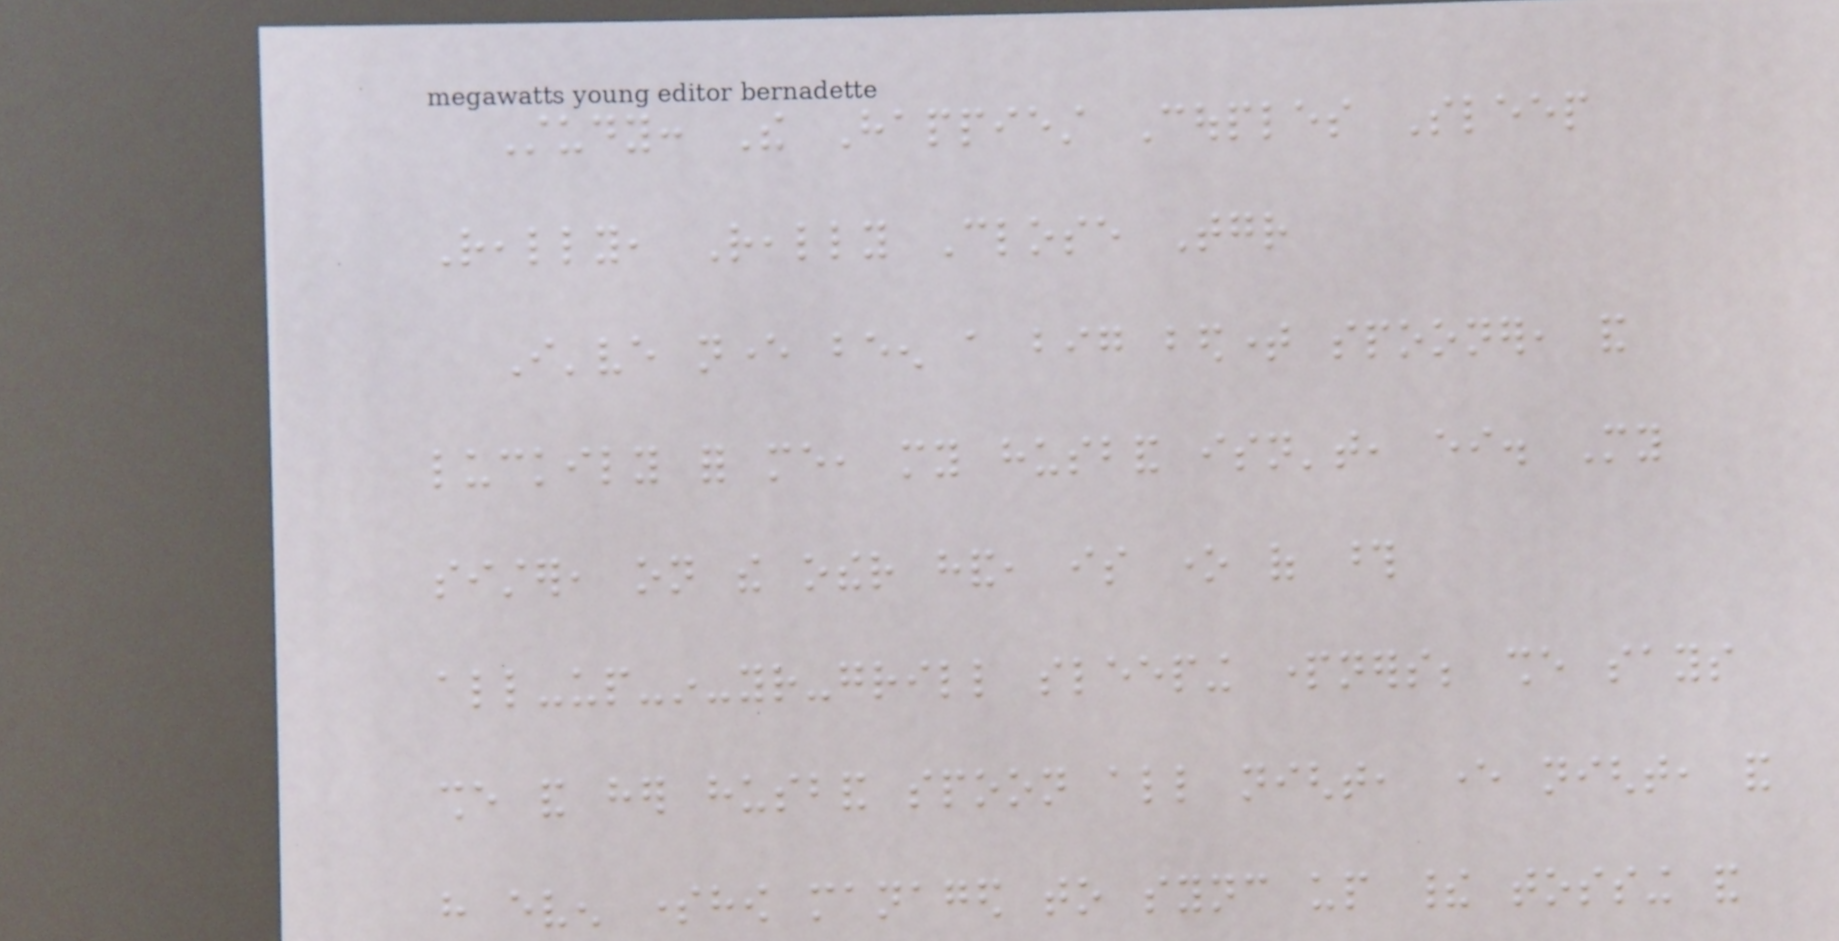Study: The Happiest Couples Sleep
Really, Really Close Together
I've never been a big bedtime spooner, and
luckily for me, my husband isn't, either. My
sister, on the other hand, is one of those
all-up-in-your-grill sleeping partners; she says
she and her husband spoon all night, ever night, and
have even somehow managed to sync up their tossing and
